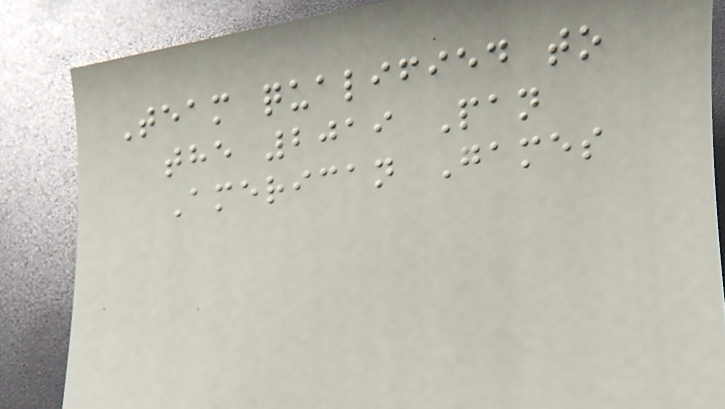Team qualified to
the 2019 Pan
American Games
